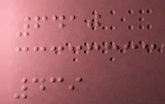6410
439
